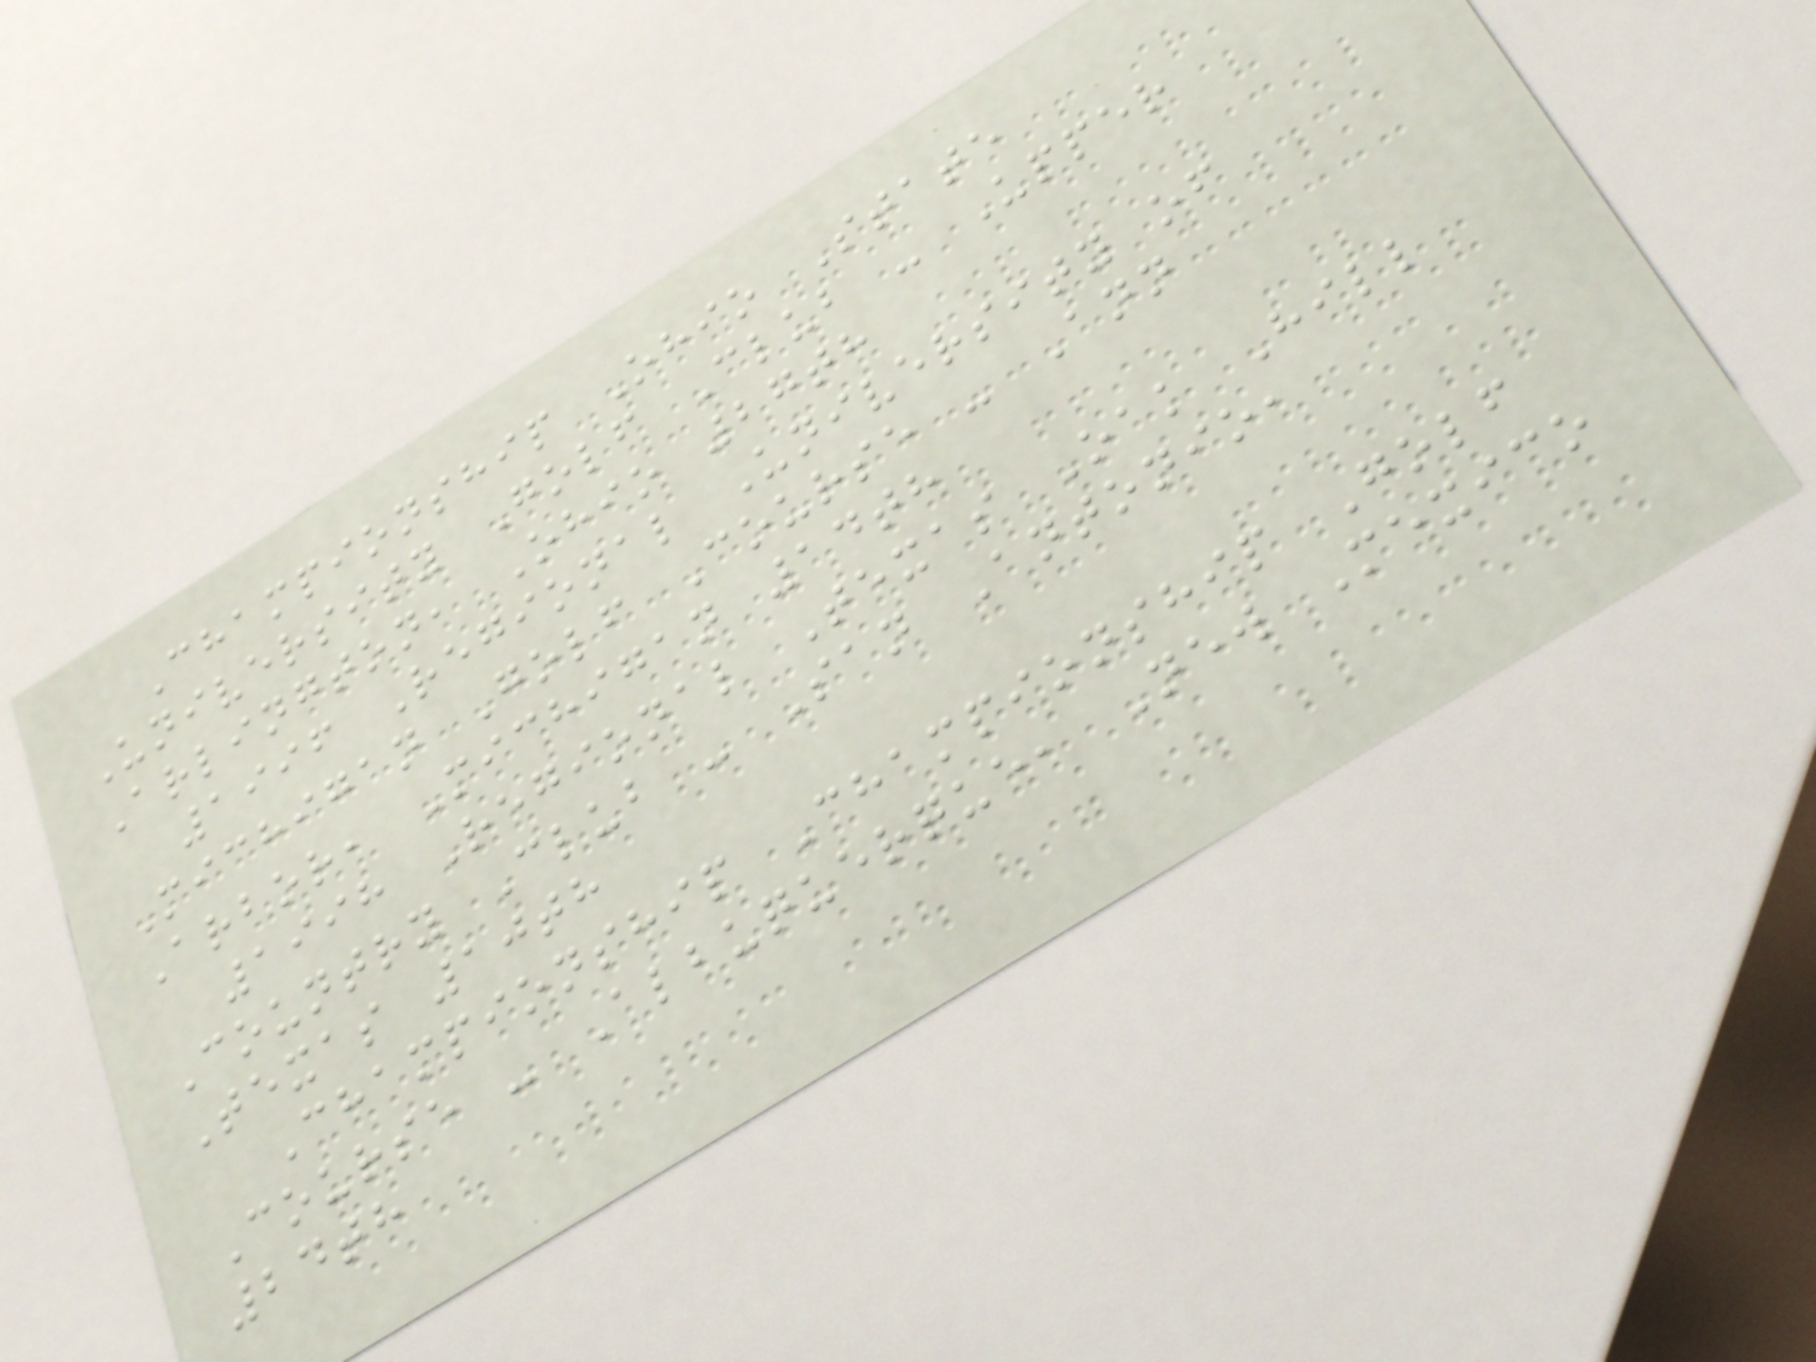Championship Ohio State
University Golf Club - Upper
Arlington, Ohio 27th
1996 Regional University of
Michigan Golf Course - Ann
Arbor, Michigan 14th
1998 Regional Texas Oak Hill
Country Club - San Antonio,
Texas 10th
Championship Championship Golf
Course - Albuquerque, New Mexico
24th
